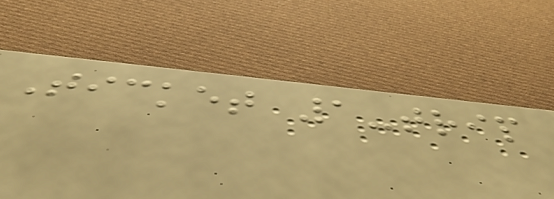Ticket 1-trip
